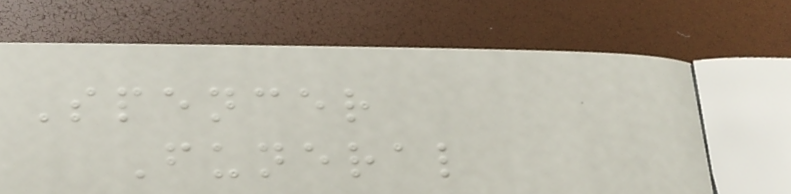Spencer
Funeral
